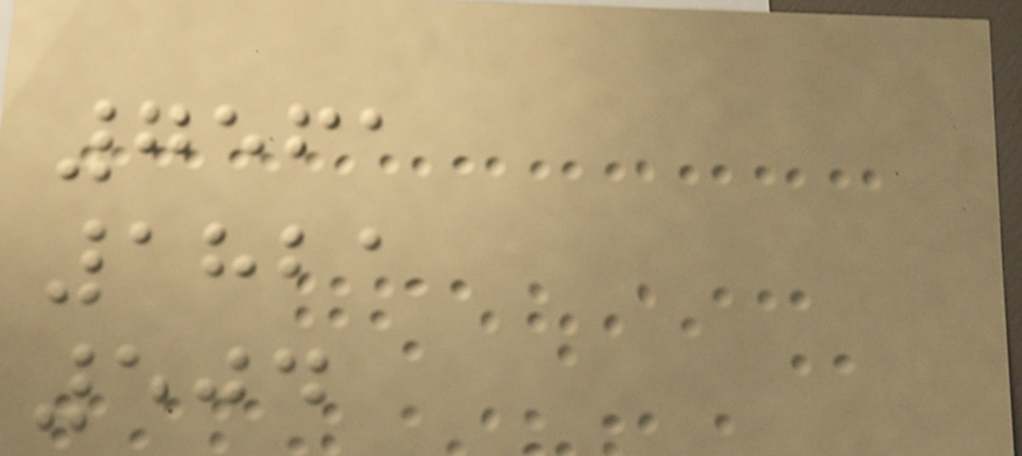7561
1821
504
